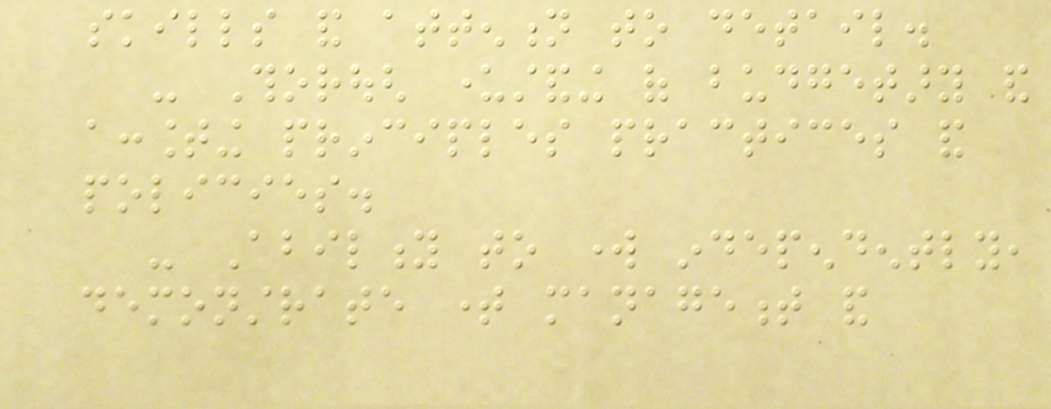skills and attention to detail.
- Thorough understanding of budgetary and
accounting principles practices and
policies.
- Ability to work independently,
demonstrate time management and
